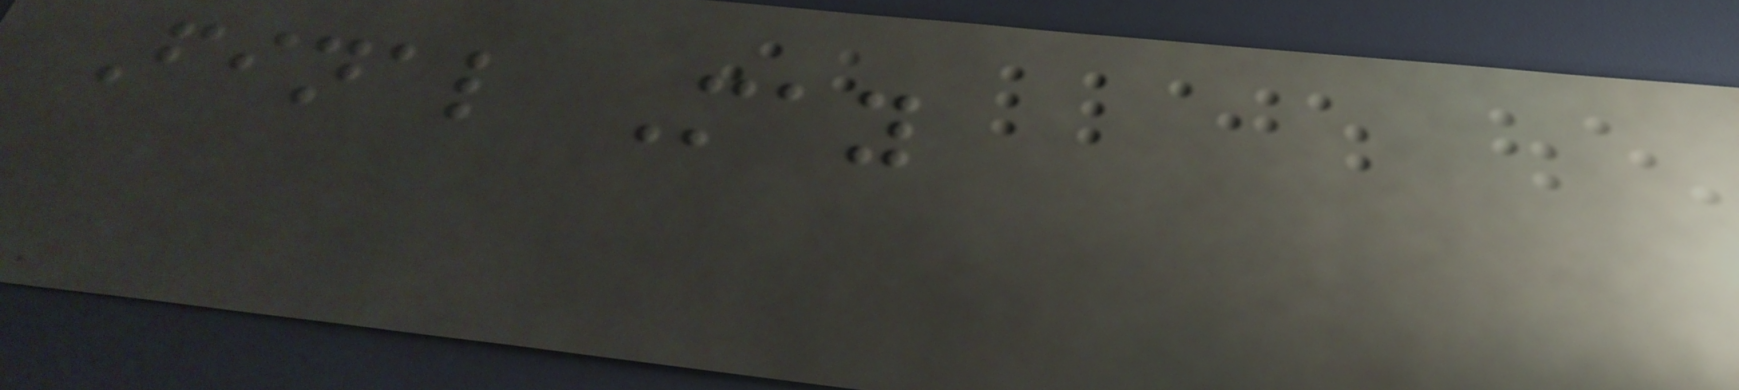Final May
